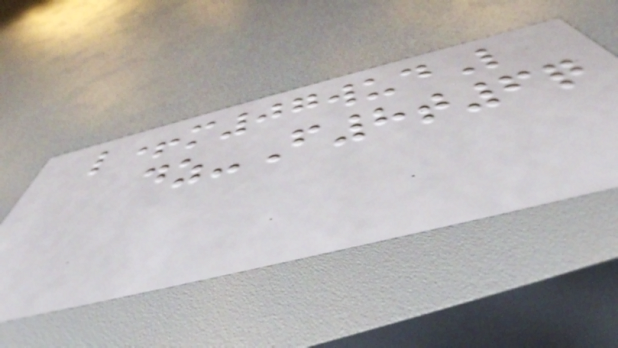l+m07wudL
dz-F8t6q
